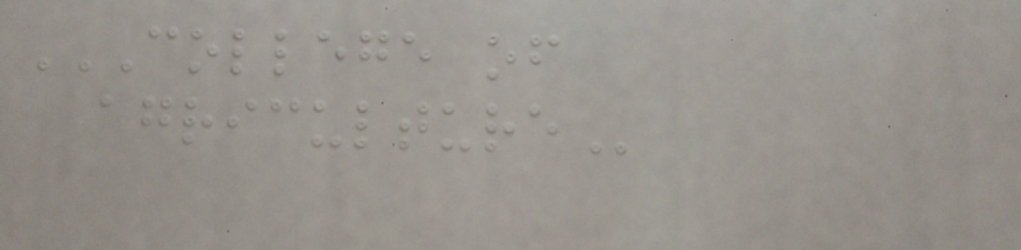COLLEGE OF
AGRICULTURE
